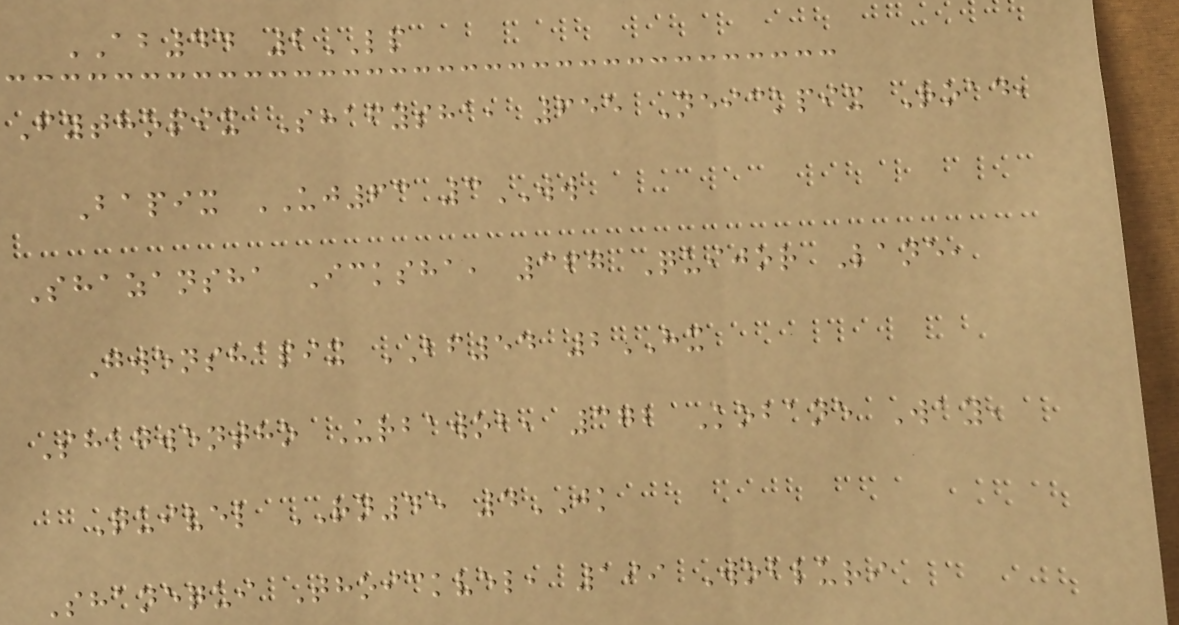AB44 2LP
Fythopix Shafysha, 655 Neickpix Road,
Bapix UJ63 3WW
Shazansha Icksha, 367 Quijor Lane,
Gwenshapix BF54 2HX
Shagwentho Urbawob, 372 Kobane Way,
Quivel RN45 4JK
Shanequi Thoickvel, 199 Wobluri
